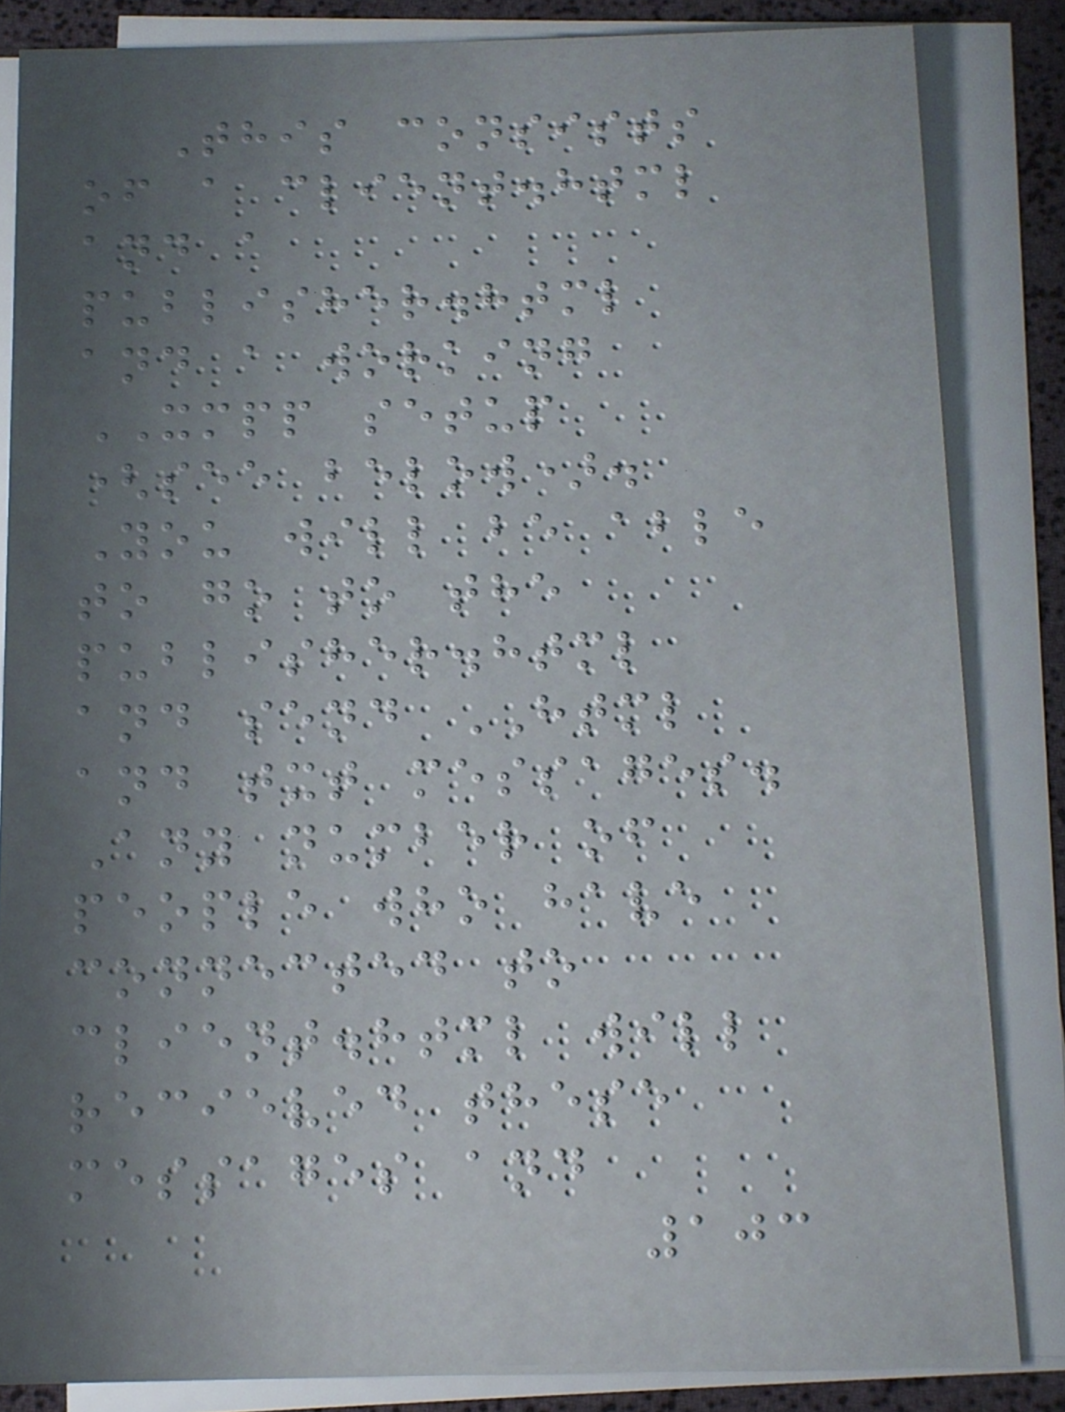This consists
of a client.html
and a
publisher.html
and a working
XMPP setup
(see below).
You will be able
to go to the
publisher.html
and send HTML
and txt messages.
Any number of
people who have
connected to
client.html will
recieved these
messages and
103
